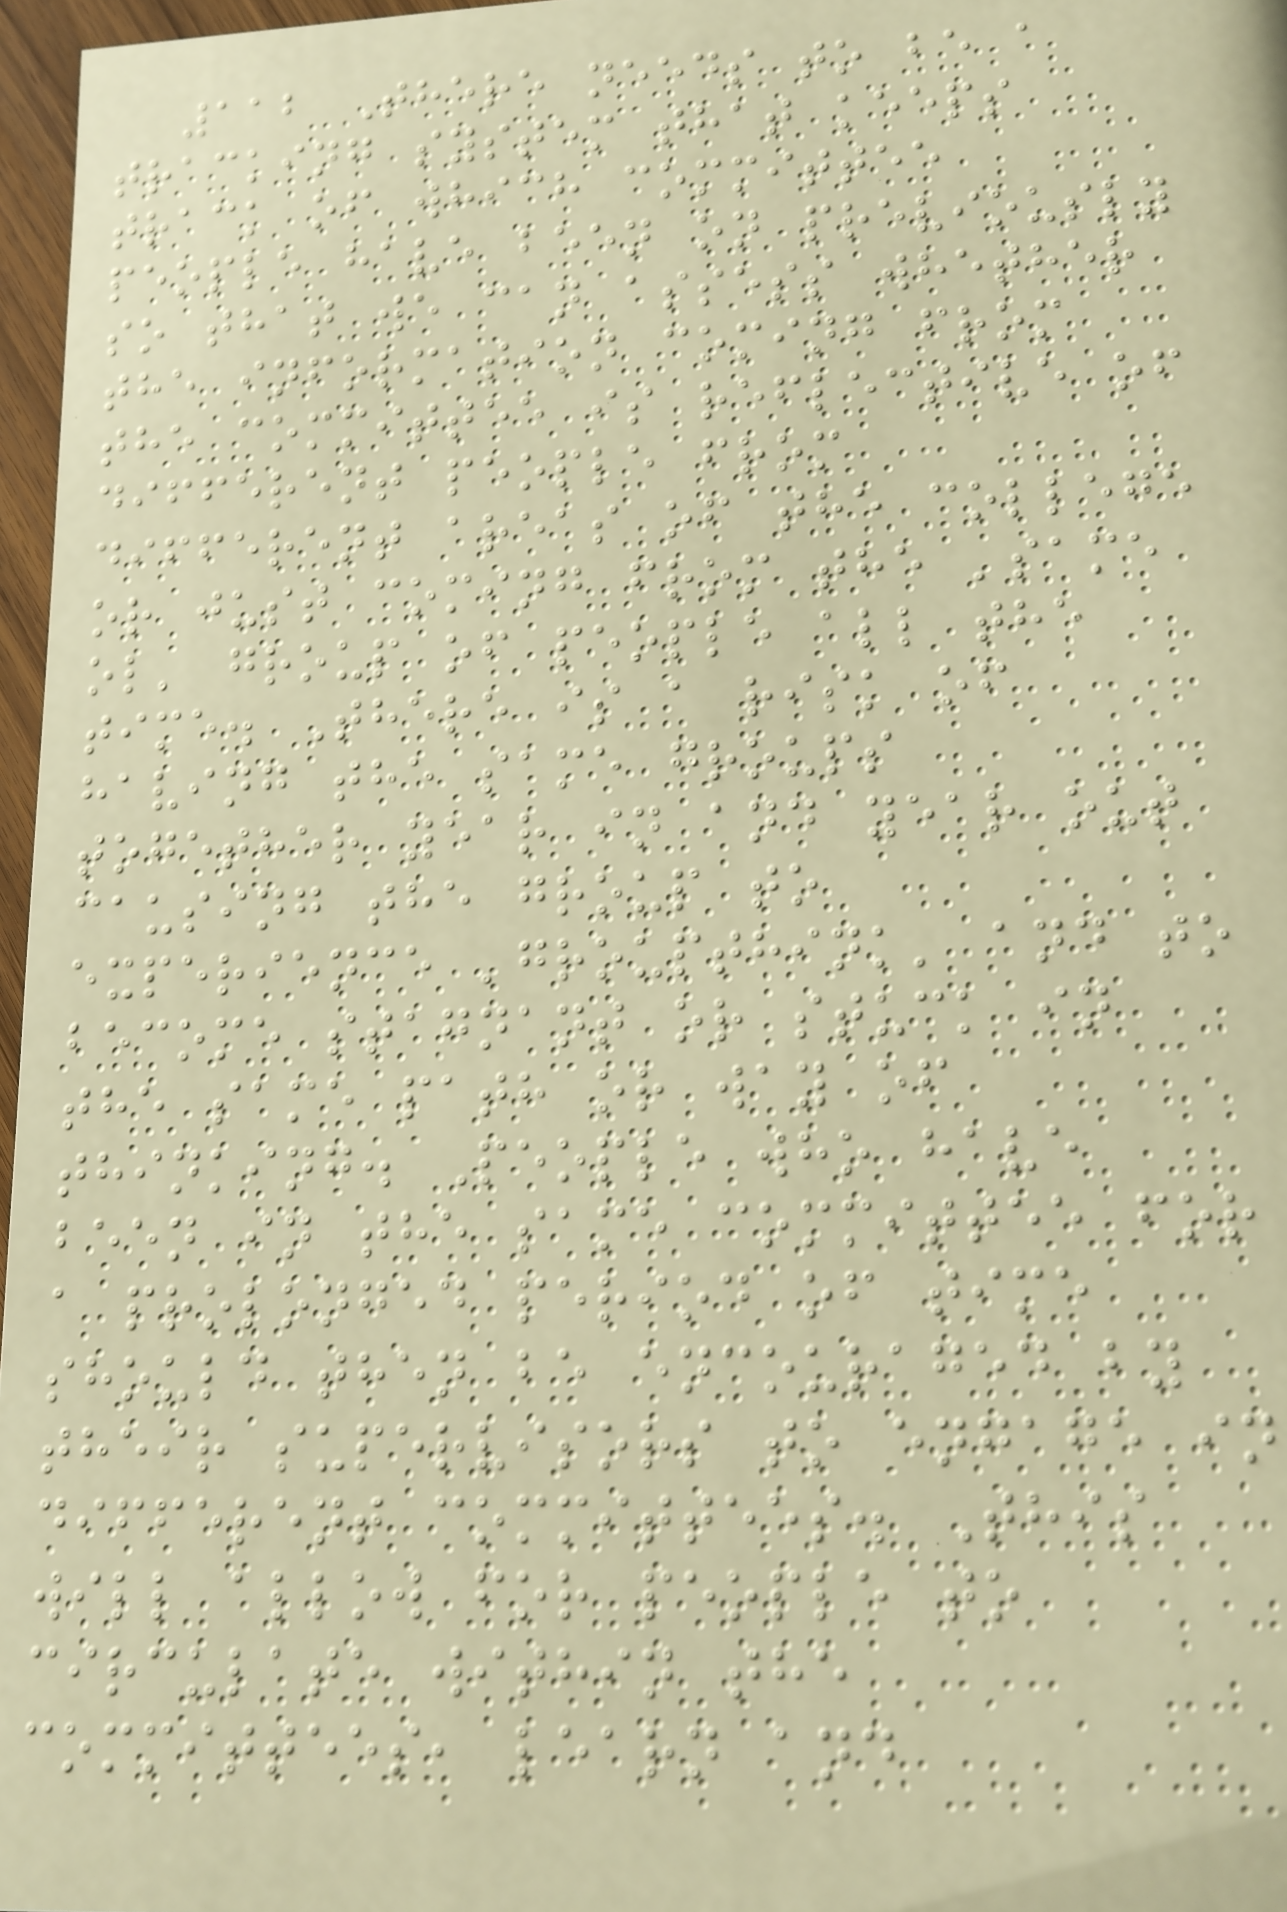112 There needs to be a
tracking system that keeps
track of which committee
people have been on previously
so that we can assess whether
the information coming from
the committee is reflective of
different people from
different areas of the college
or just coming from the 'same
ol' group of people all the
time. There is a risk of
having the same groups
together year in and year out
causing the group to
experience 'groupthink' and to
become stagnant or stuck in
the same path or way of
thinking. People who have
been in the same committee for
a prolonged period of time
should then be encouraged by
their supervisors to engage in
different committees. This
will allow for people to
circulate within the
committees, learn and
